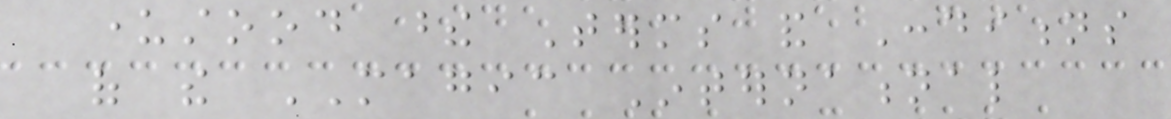understood these Terms and Conditions
of the MAGIC International
